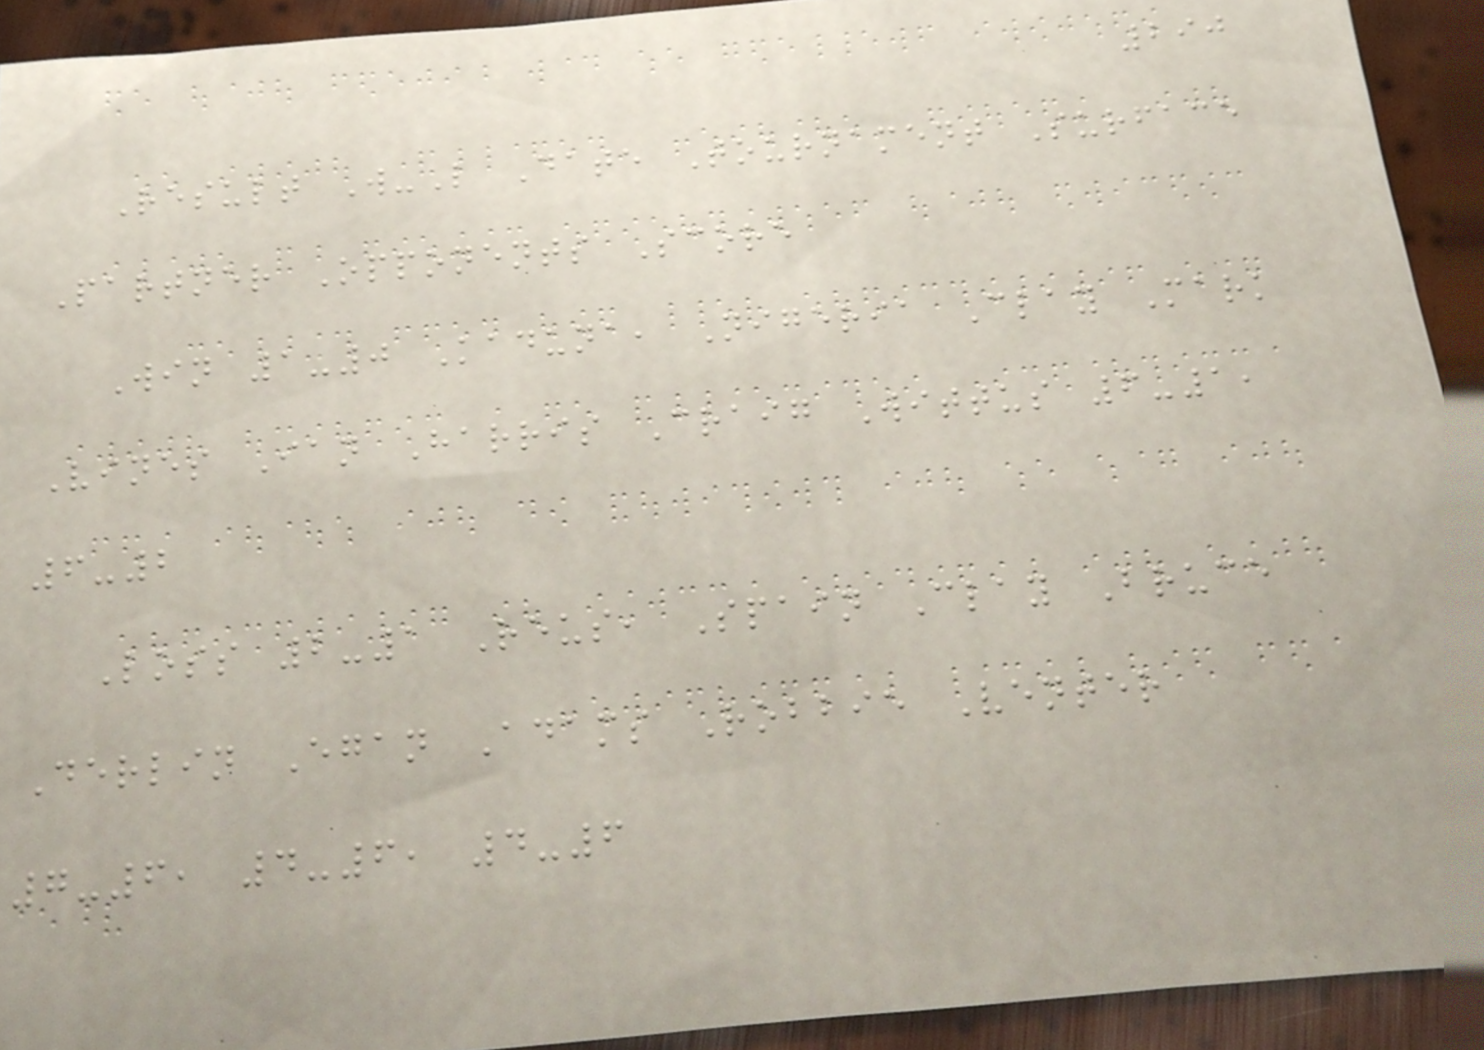290
Result W-L Date Tournament Surface
Partner Opponents Score
Win 1-0 Kaduna, Nigeria Clay Mark
Vines Ian Harris Craig Wittus 6-1,
6-2
Loss 2-1 Reus, Spain Clay Bruce
Derlin Egan Adams Robbie Venter
7-6, 4-6, 4-6
